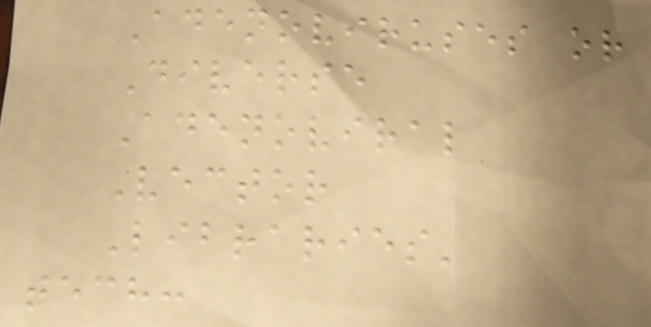Adenoviruses or
Diverse
Adenoviral
Vector
Libraries'
tech:
